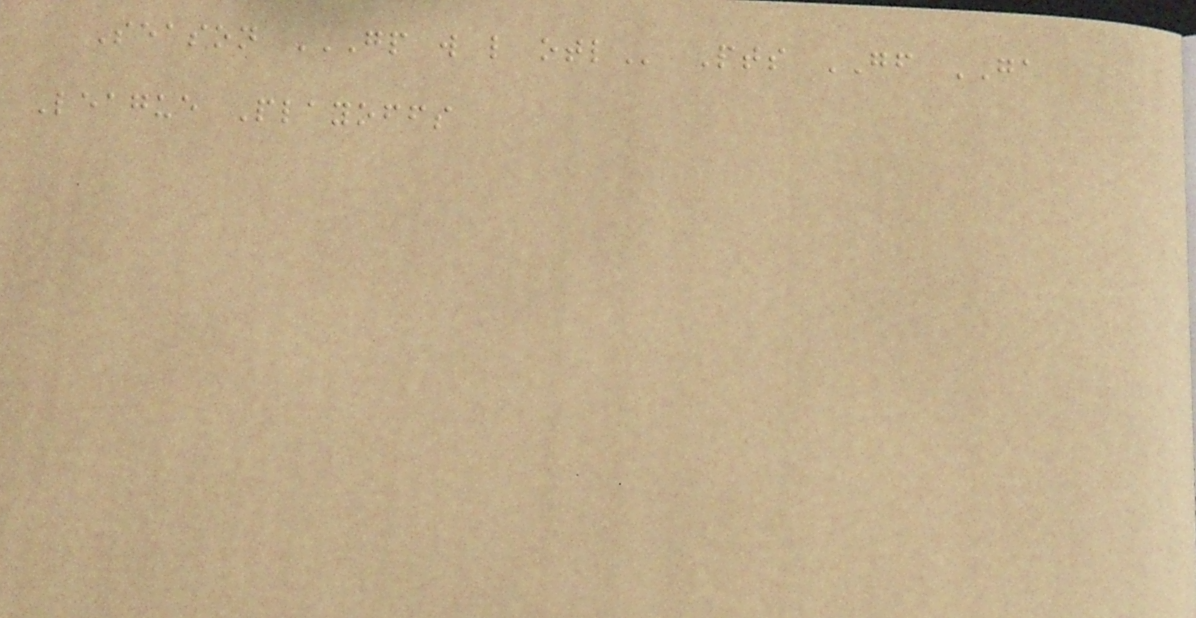Season GP W L OTL Pts GF GA
League Playoffs
